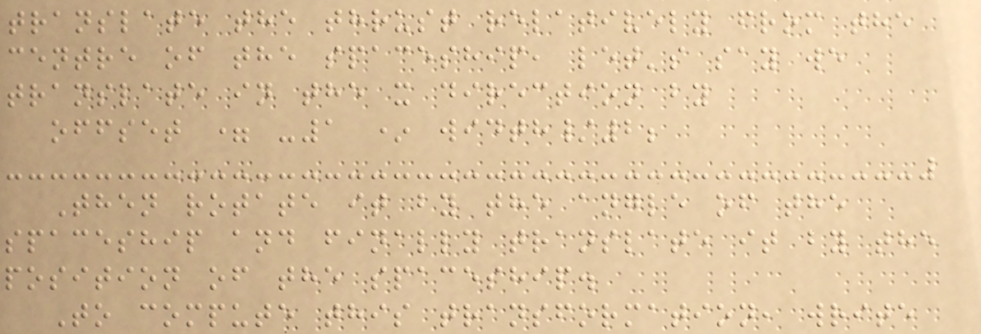translate the thrust relatively from the
centre of the spaceship, let's say we
translate in the x direction by
offset = -1 * width/2;
Then rotate it by the angle of the
spaceship and finally translate it by the
position of the spaceship.
To compute this transformation, write
